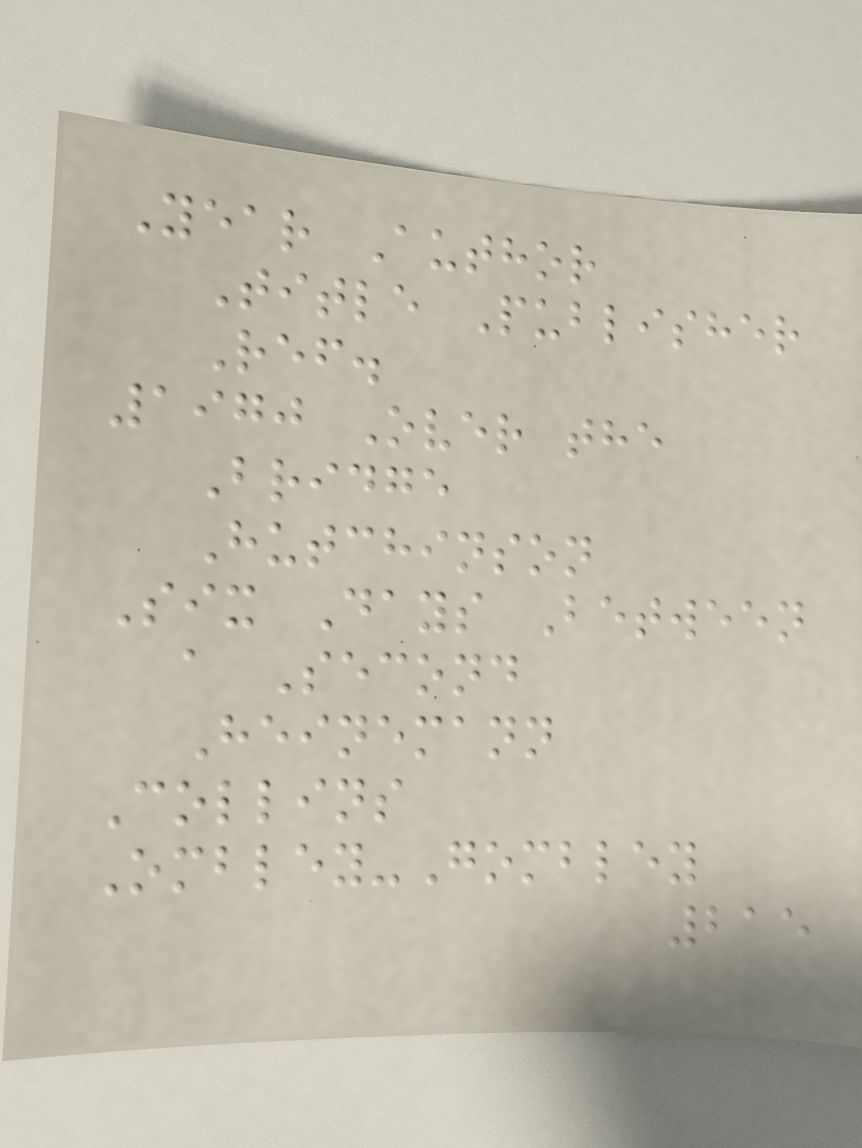Year Author
Title Publisher
Ref.
1970 Over the
Bridge
Hutchinson
Six Days Between
a Second
Heinemann
Collins
Ombley-Gombley
215
